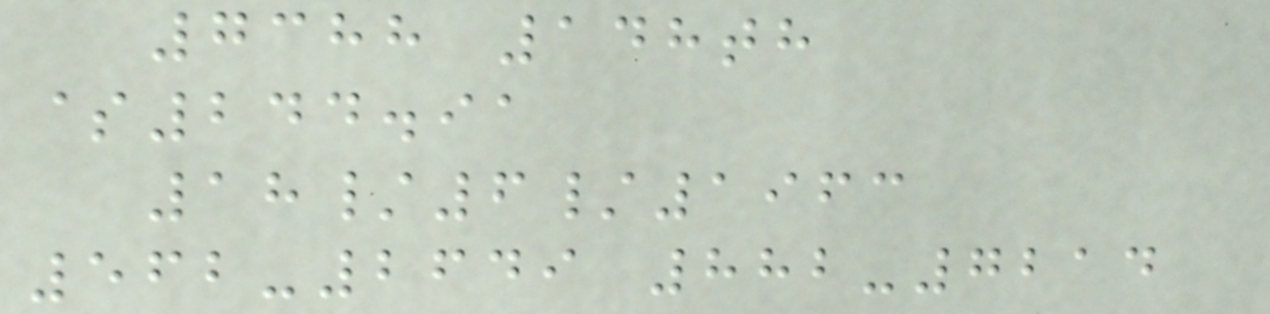7388 148th
$244.91
18/6/1963
562-2649 882-7214
